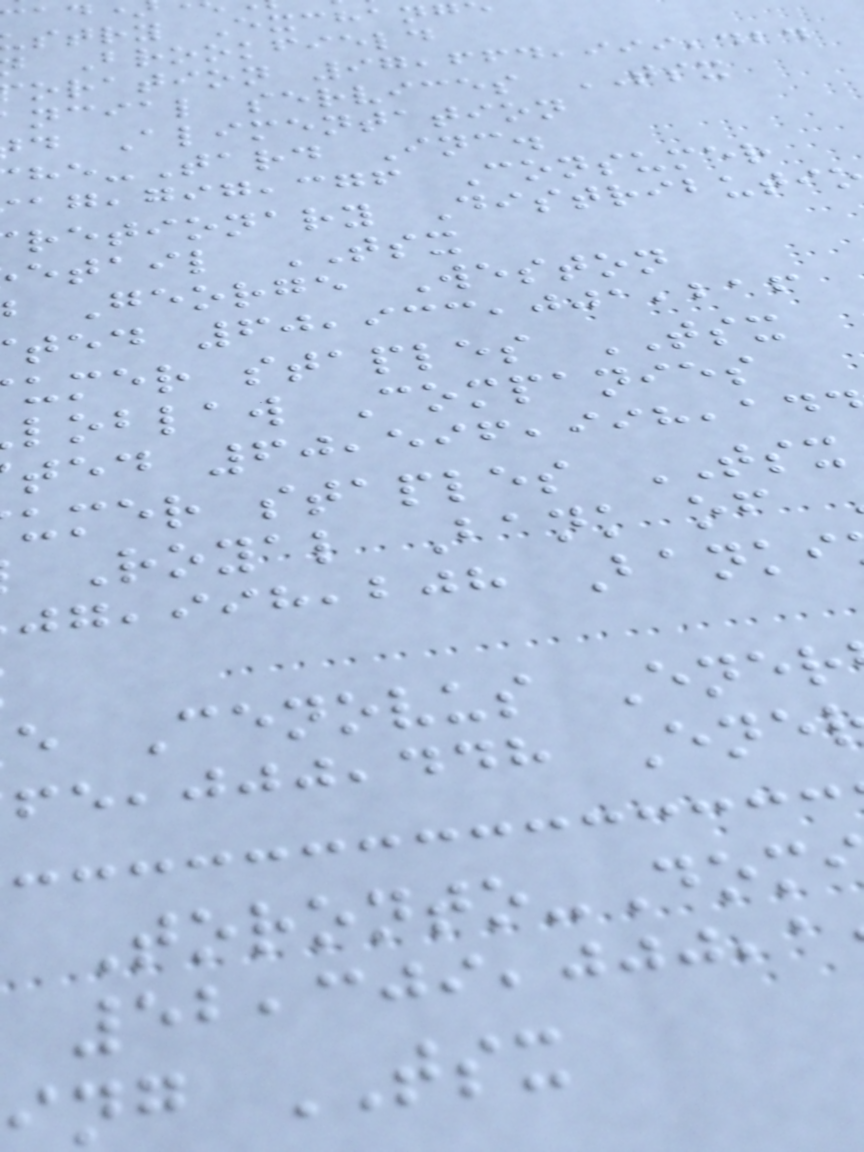stry Exchan
Brookfield
oration 97,664,999,424
ncial services TSX
d Alimentation
he-Tard Inc.
,cgf Consumer
retionary Distributi
etail TSX
George Weston
ted 60,933,001,216
umer staples TSX
loblaw Companies
ted 60,596,998,14
umer staples TSX
Royal Bank of
,bjh Banki
e Cenovus Ener
,ddh Ene
Toronto-Dom
52,309,000,1
ng TSX
